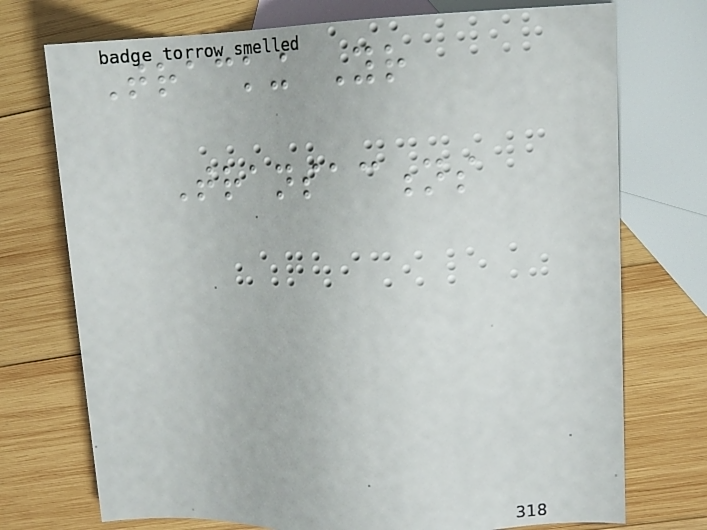Tracking Your
Transactions
